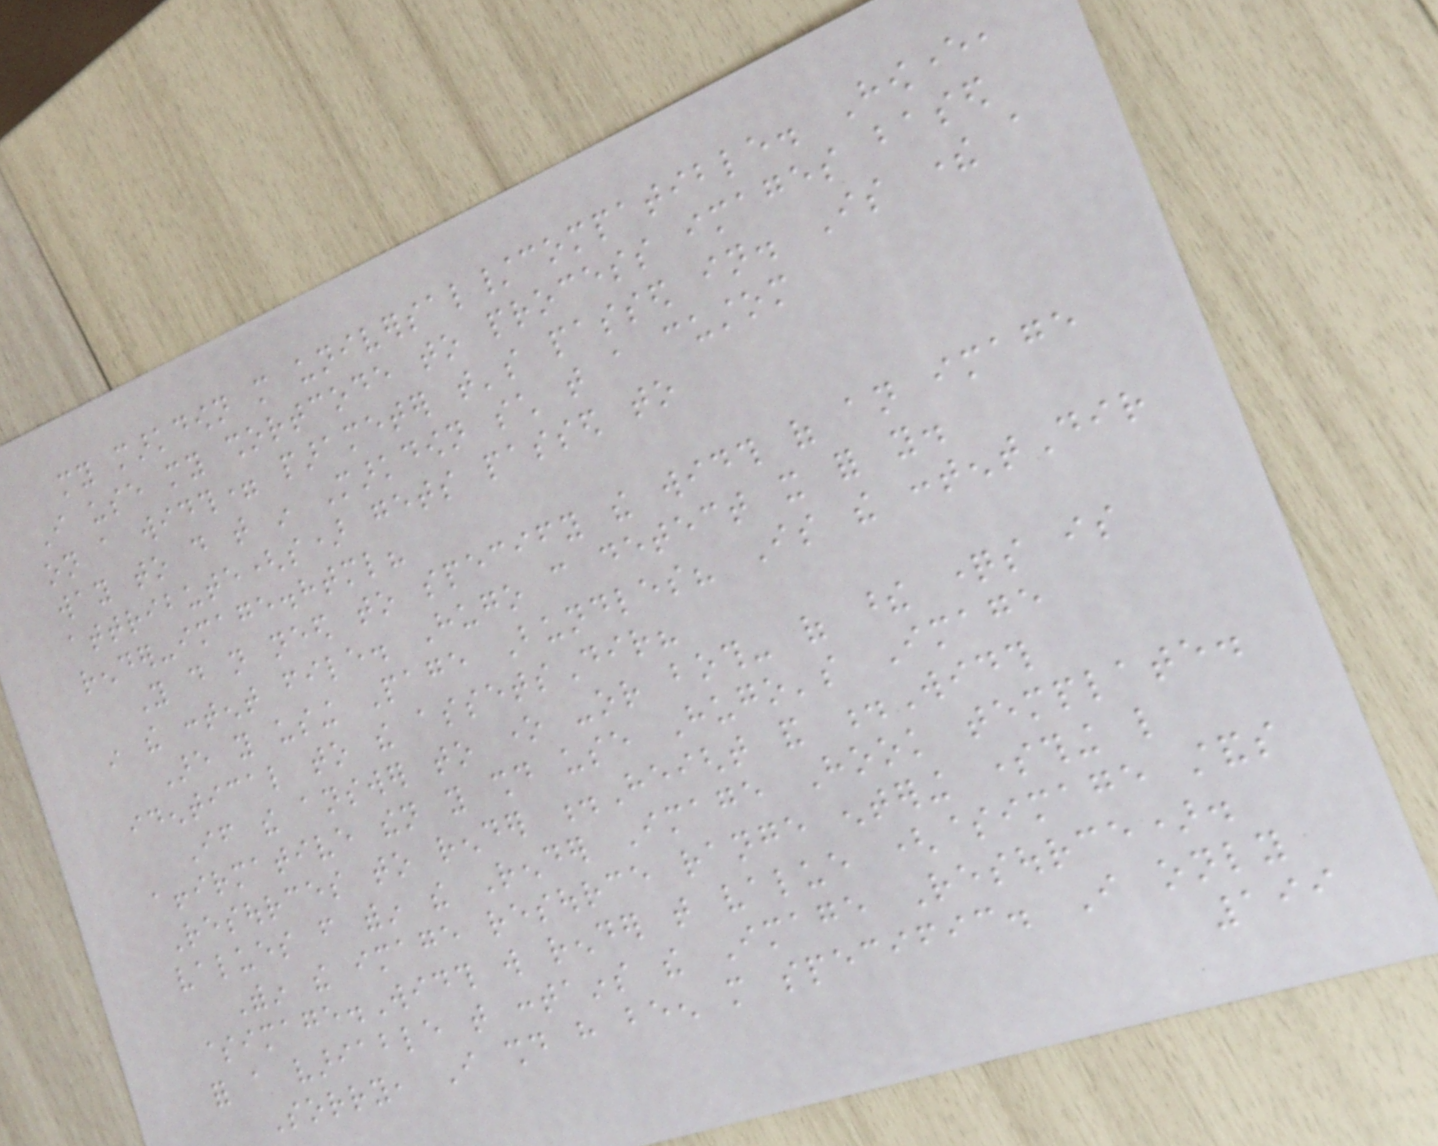my markdown more universal/compatible. However,
I use my shortcode to process images based
on a width= parameter that's passed in. Is there a
way to do that in Markdown such that a custom
attribute(s) gets passed to
render-image.html?
You do not need to specify the width of an image
in the content file. Hugo can detect it for you.
Are you using Page Bundles? Is the contentDir
identical to the assetsDir?
If the answer to one -or both- of these questions is
affirmative then you should use Hugo's Image
Resources to render .Height and .Width
values from within the Render Image Hook template.
Within the image resource range entering something like
$image.Width will render that value ($image stands
for a variable that contains the Image Resource).
Sorry, I should have been more specific. I only
199
